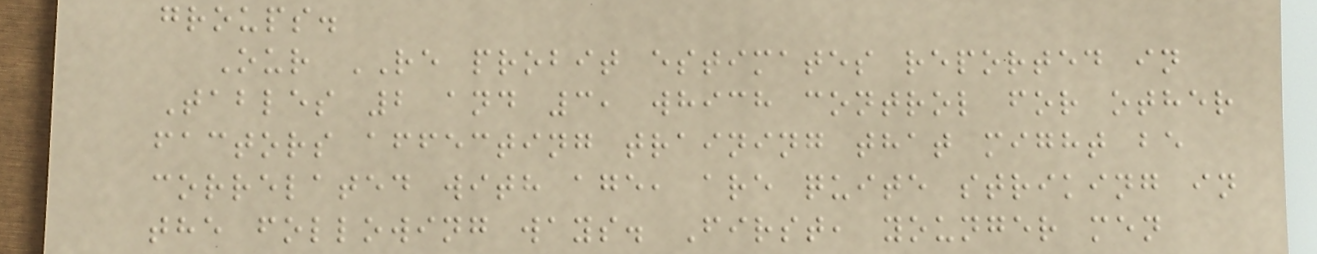groups.
Our RE probit estimates reported in
Tables 2 and 3, which control for other
factors affecting training that might be
correlated with age, are quite striking in
the following ways. First, younger men
